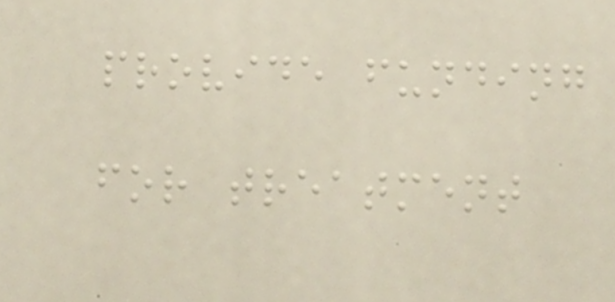provide funding
for treatment
